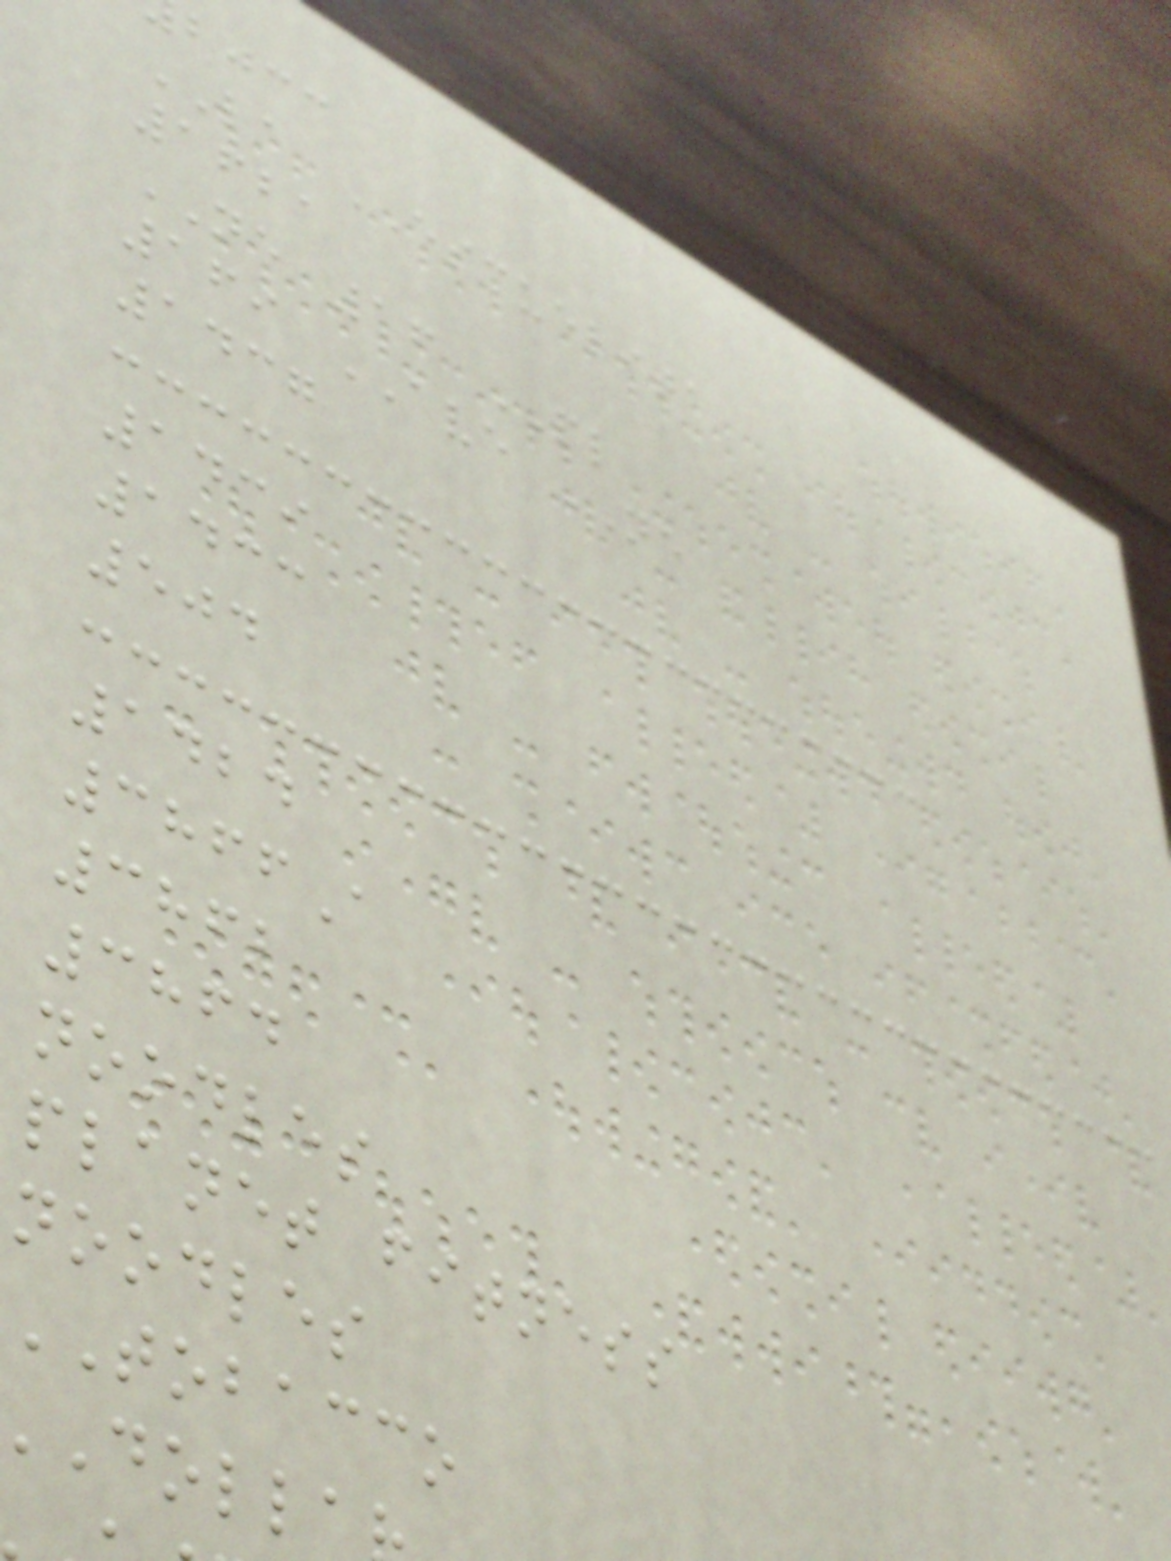bjcc
LA ESCUELITA
1621
NE 16 PL
169 AVE NE
1437
1439
1433
504
1424
3866A
3862
3864
noodles
planet fitness
noodles
TOBACCO
